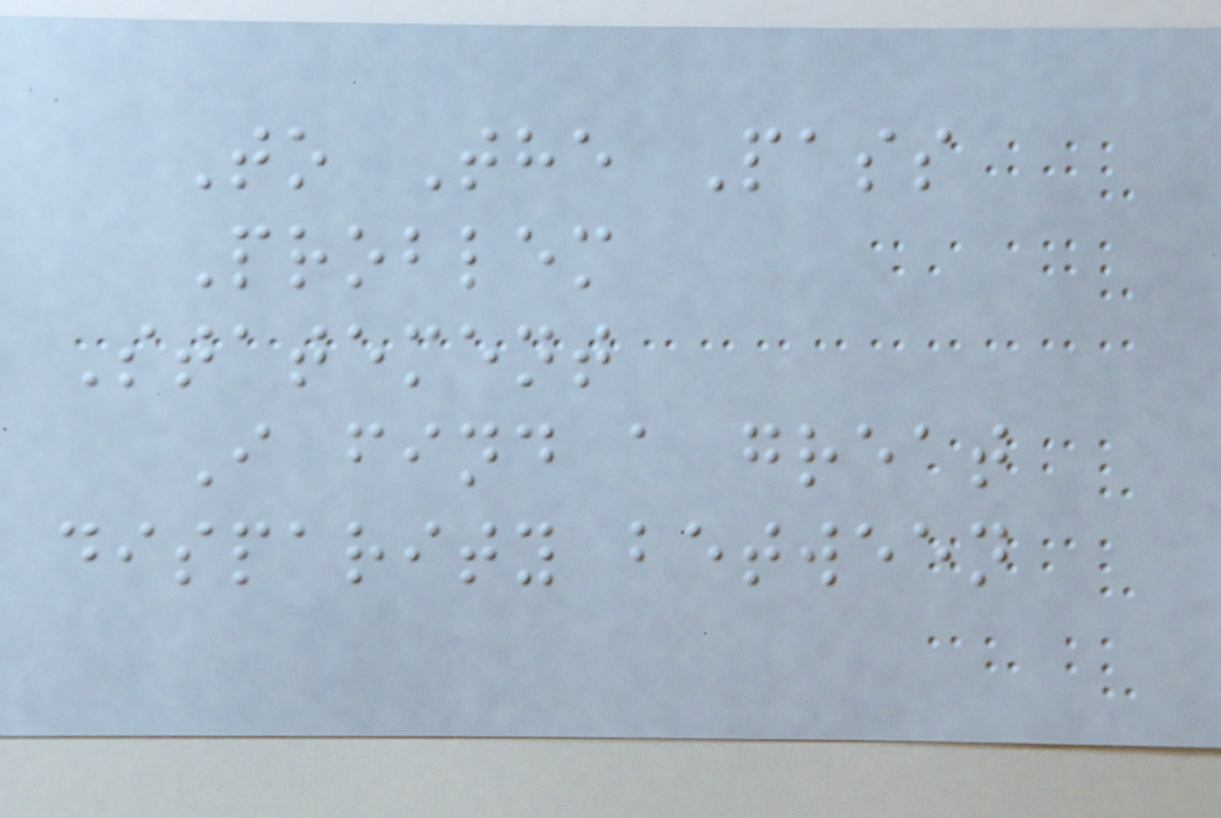To The Pass
Problem
Statement
I find a great
disparity between
